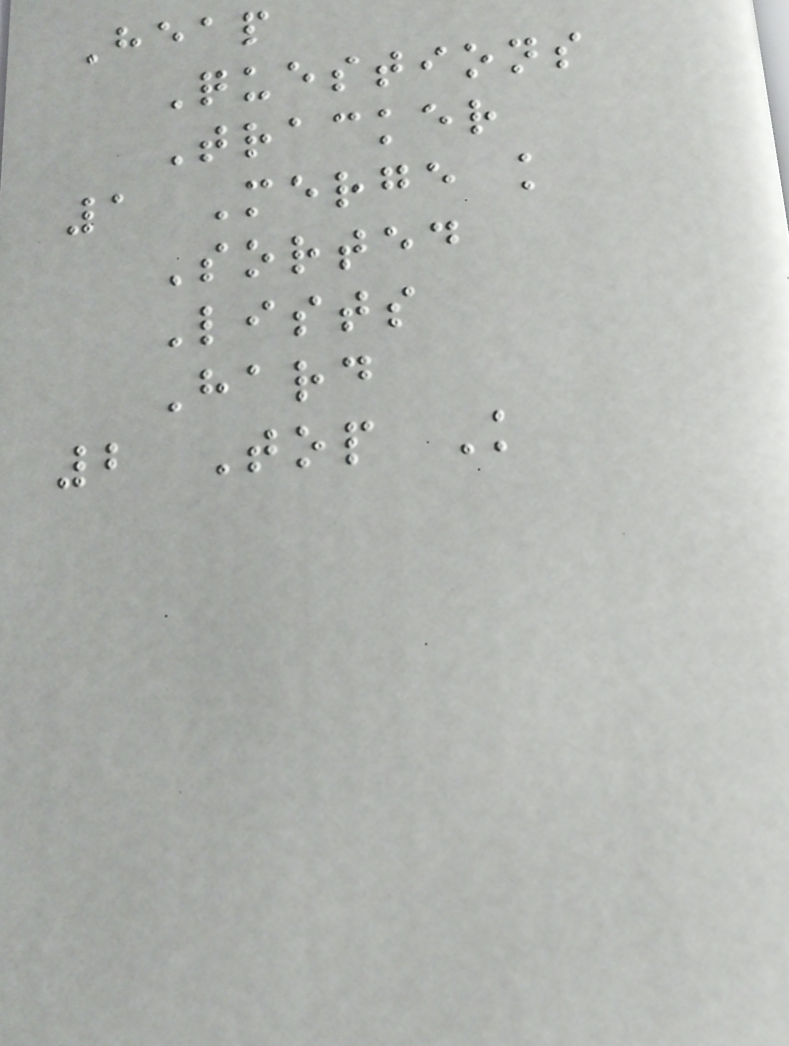Heap
Questions
Tracker
1 Merge k
Sorted
Lists
Hard
2 Top K
